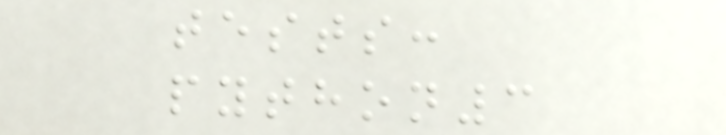tests:
python3
